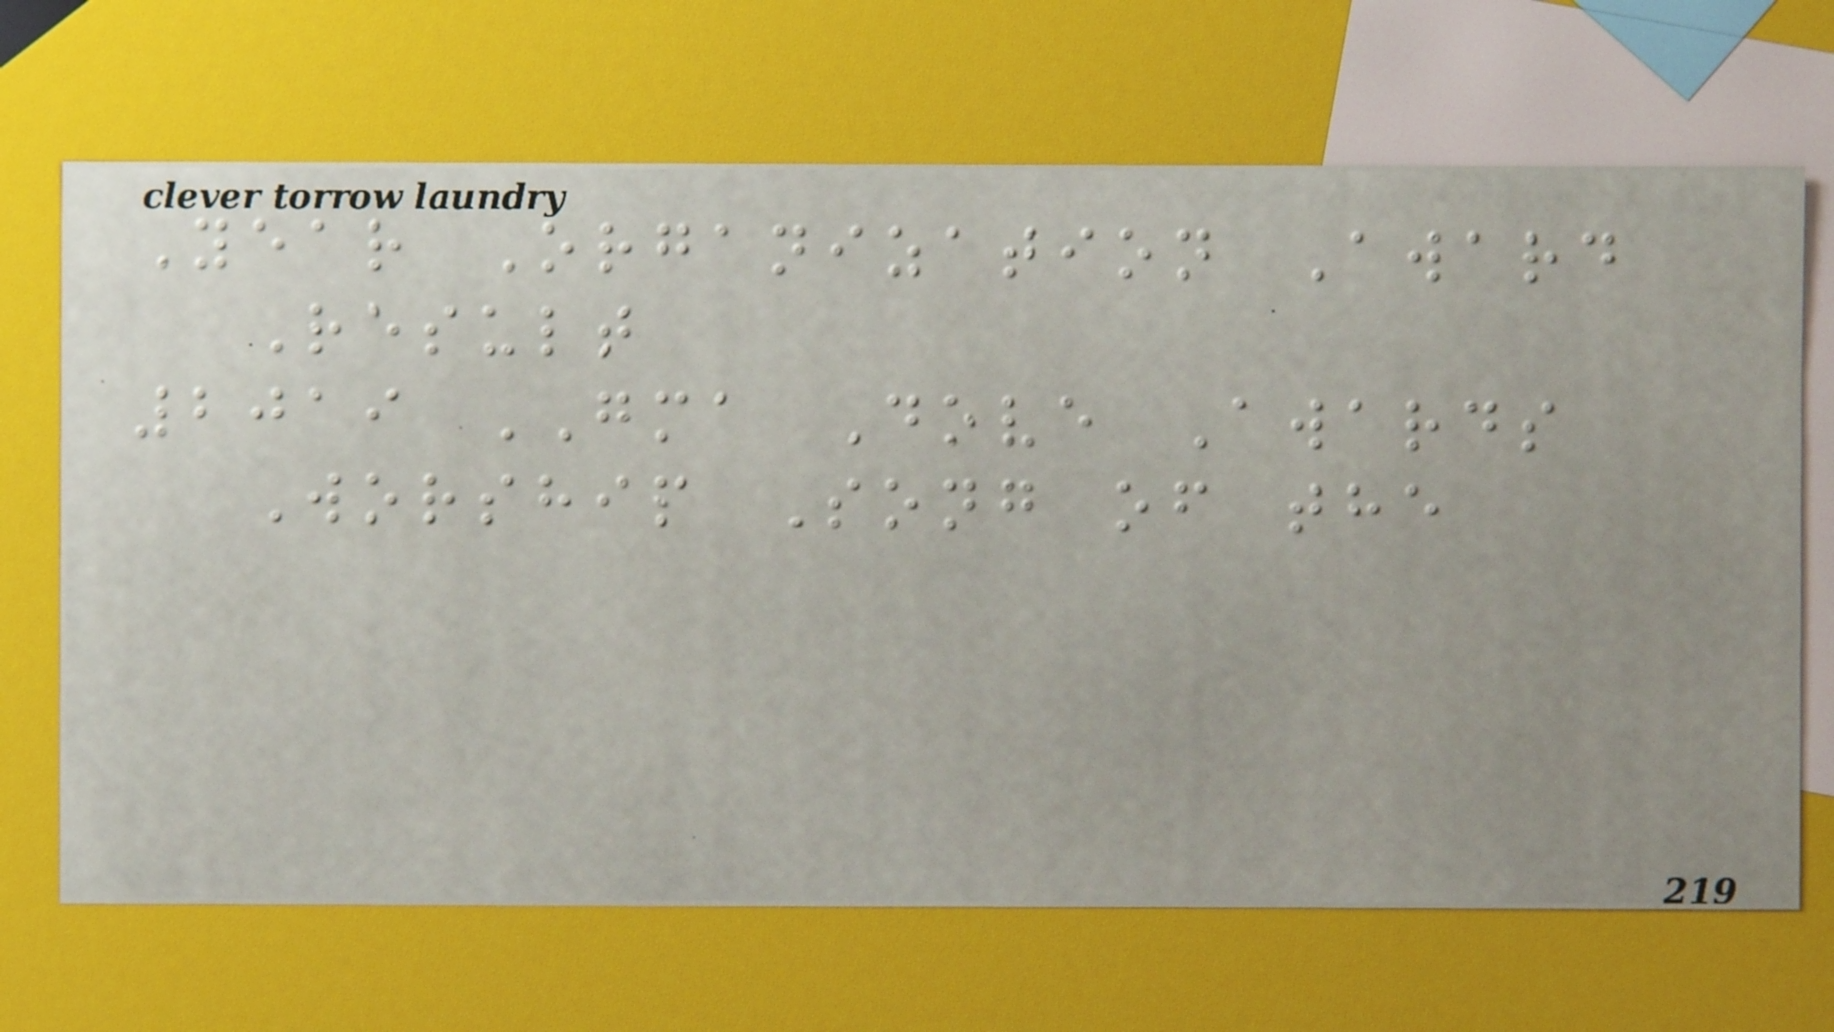Year Organization Award
Result
2019 GMA Dove Awards
Worship Song of the
